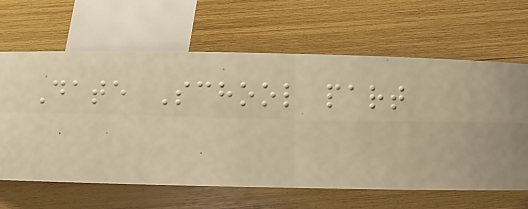Date School part
